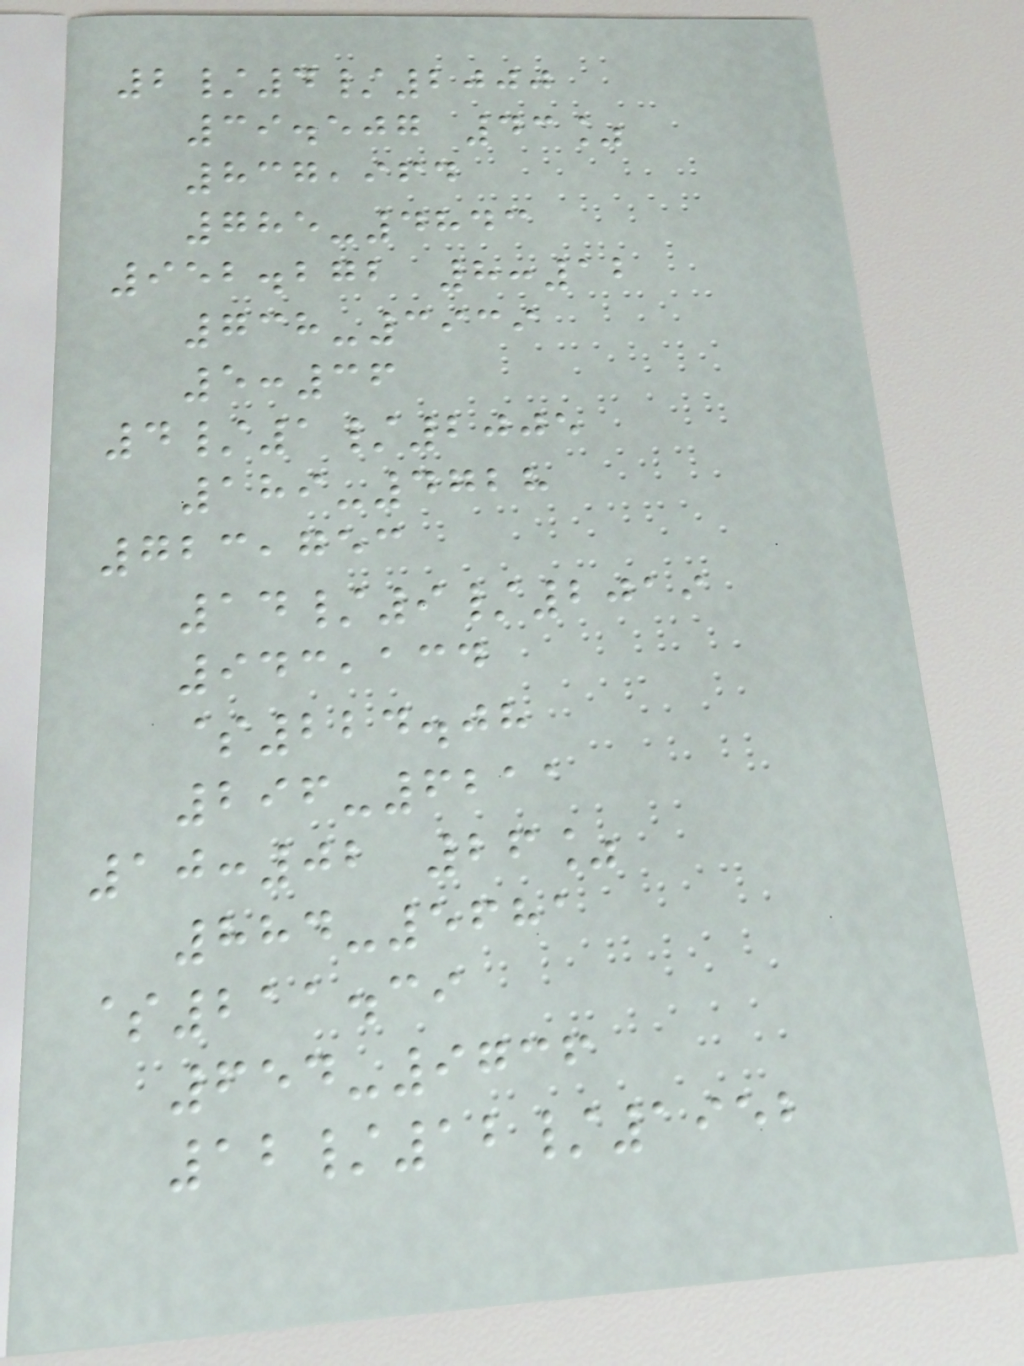2/4/2000
39.507 43%
837,964
785-4843
952.272 8:12
738-3939
5:36
4/1/2005
189-4728
723,753
14/9/2019
943,134
$224.08
296-6211
10:02 26%
884-5681
$211.39
654-9736
12/12/1952
